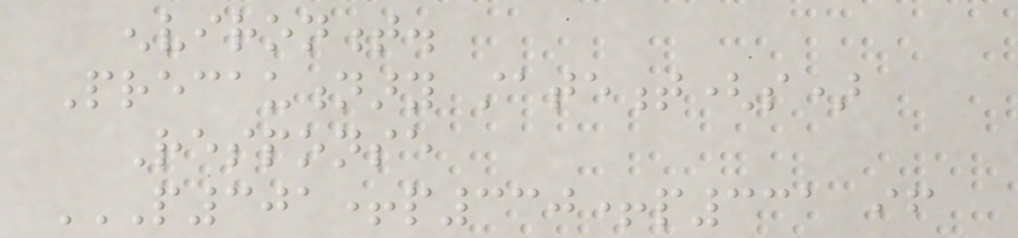environment.
Precautionary statement(s)
Response
P301+P330+P331 IF
